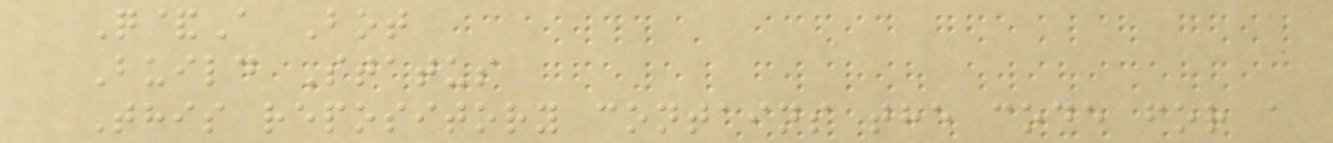Q&A Bot
Build Status
This repository contains the code for a
